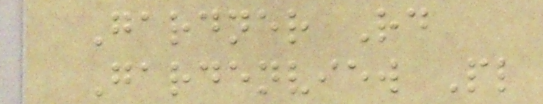Gardner Rd
Gardenview Pl
